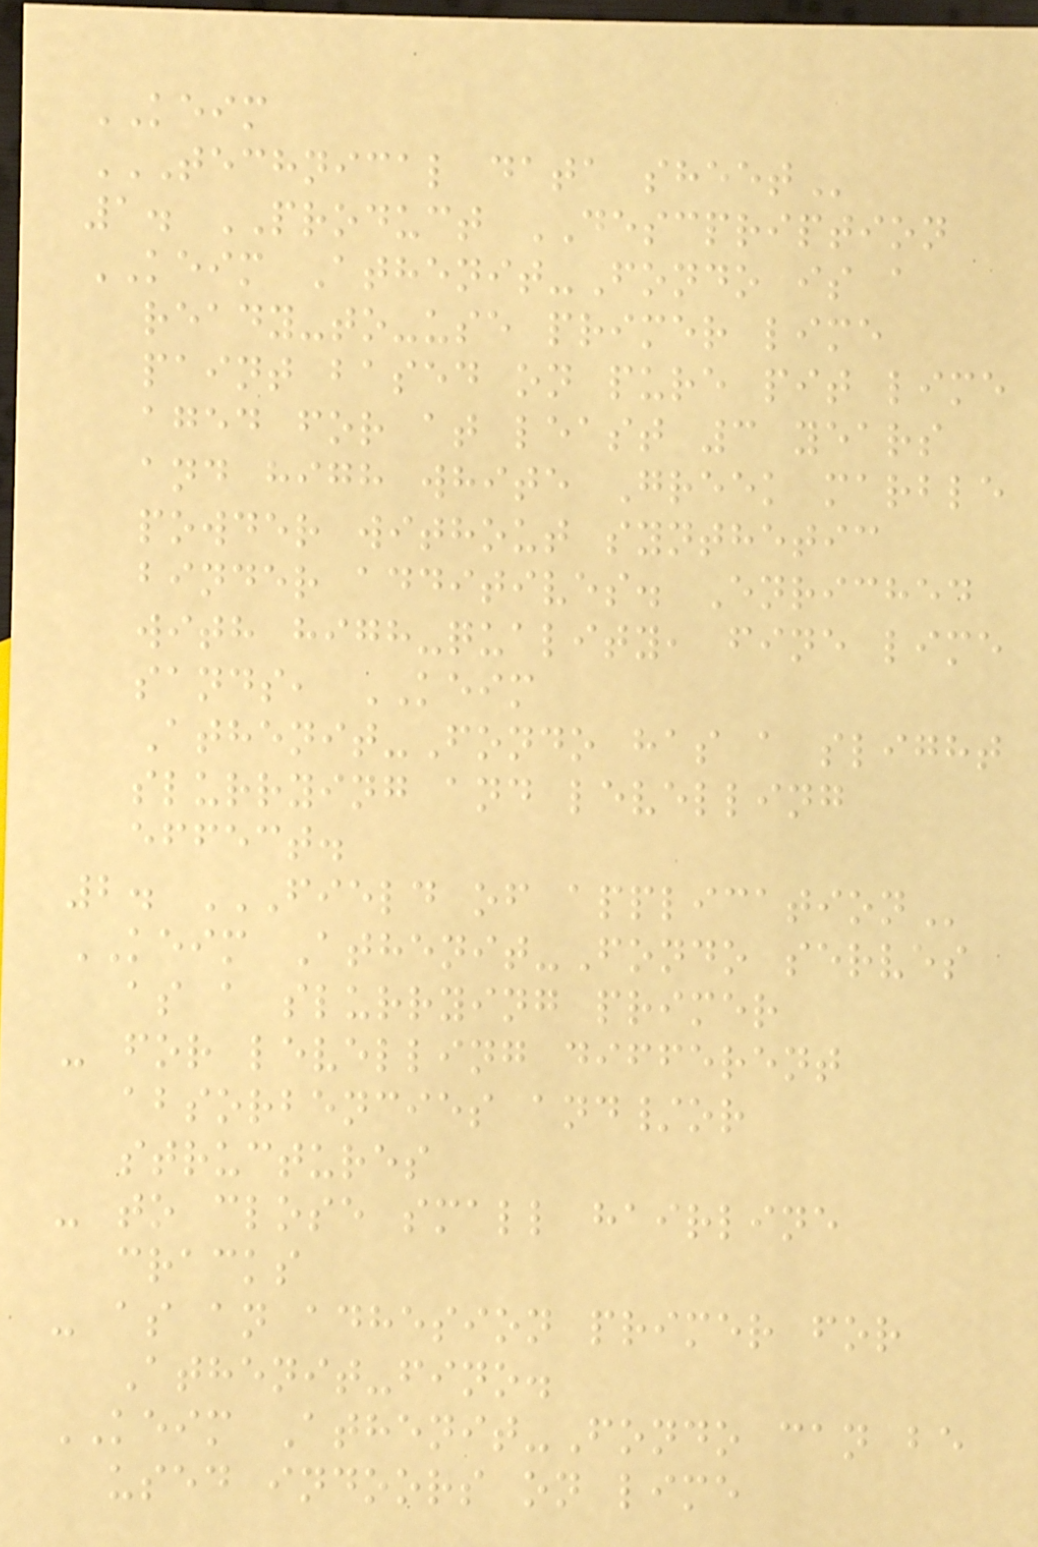KEIM
TECHNICAL DATA SHEET
1. PRODUCT DESCPRIPTION
KEIM Athenit-Fondo is a
ready-to-use primer lime
paint based on pure pit lime
aged for at least 3 years
and high white Greek marble
powder without synthetic
binder additives. Enriched
with high-quality, fine lime
sands, KEIM
Athenit-Fondo has a slight
slurrying and levelling
effect.
2. FIELD OF APPLICATION
KEIM Athenit-Fondo serves
as a slurrying primer
- for levelling different
absorbencies and/or
structures
- to close small hairline
cracks
- as an adhesion primer for
Athenit-fino.
KEIM Athenit-Fondo can be
used indoors on lime
